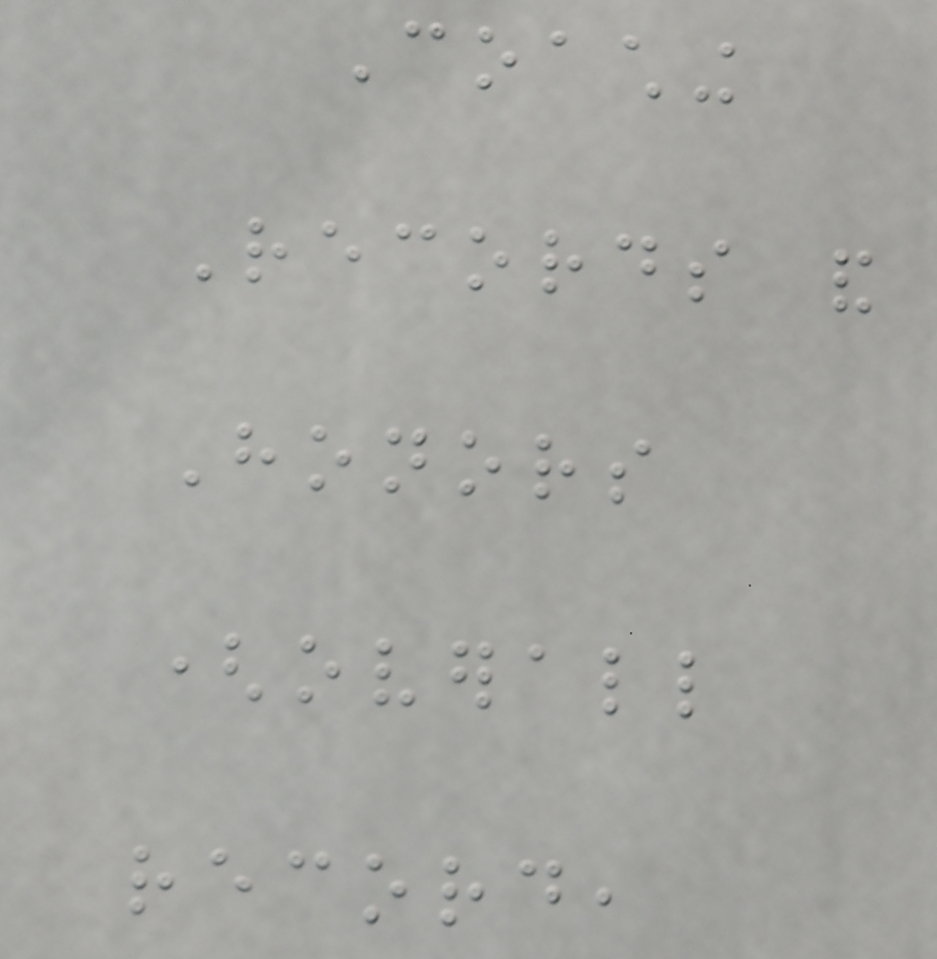Coaching
Records and
Honors
(overall
record,
